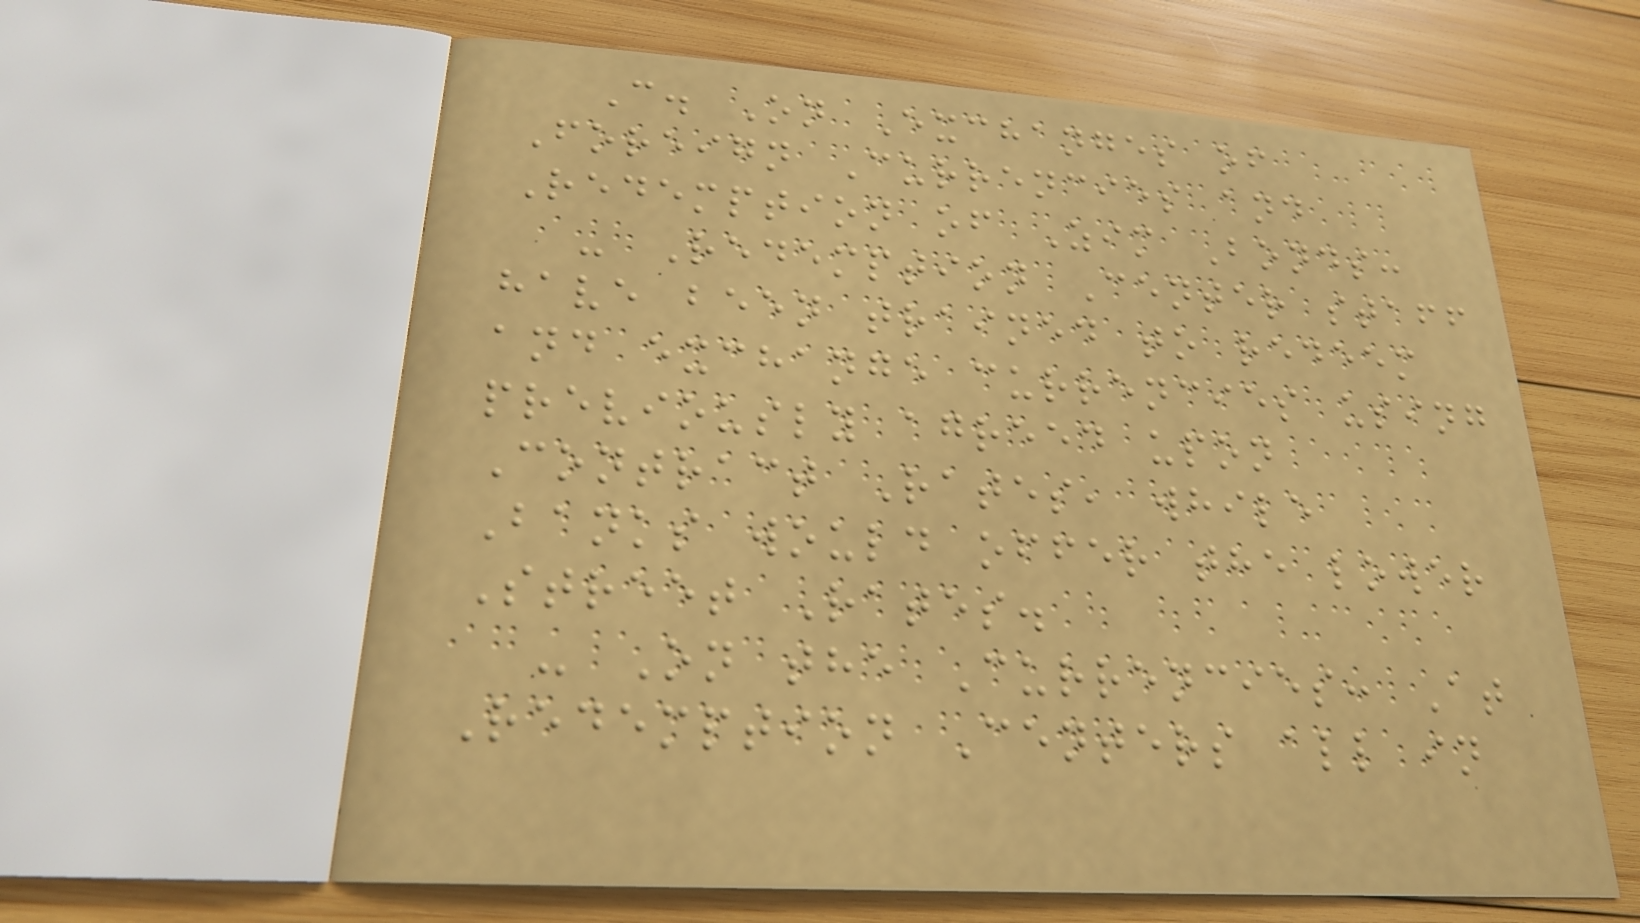C. On Exchanges of
Foreign Currencies and
Redemption of Zim Bonds:
- Redemption Center staff
have been trained to redeem
and exchange currencies using
previously agreed upon
Contract Rates, while
Banks would offer the lower
Street Rates.
- On the Currencies: At
Redemption Centers all in
